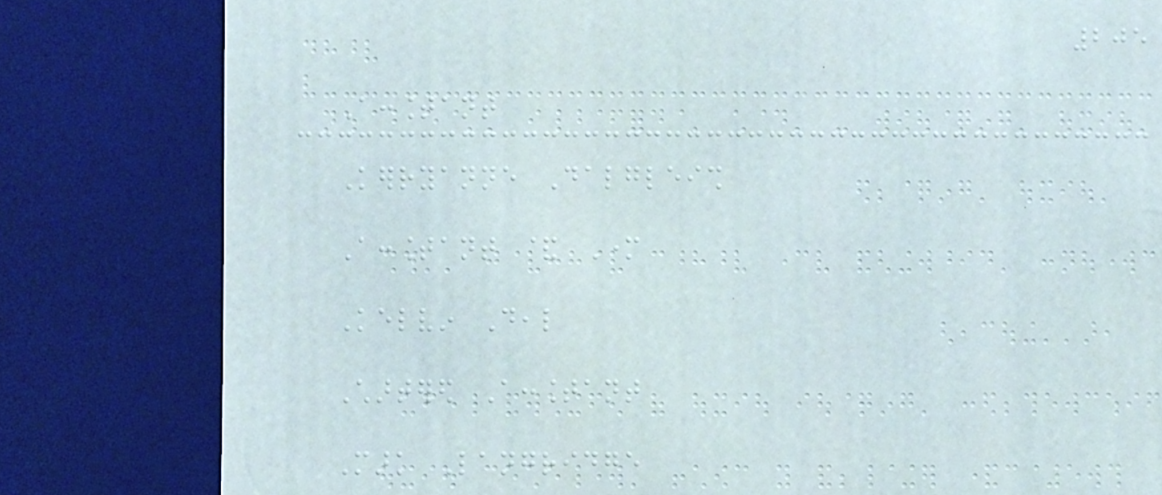205
Accountant
Kerryanne Dalgleish
Accountant & Mother
Kelvin Deal
Chartered Accountant
Mark Langridge
